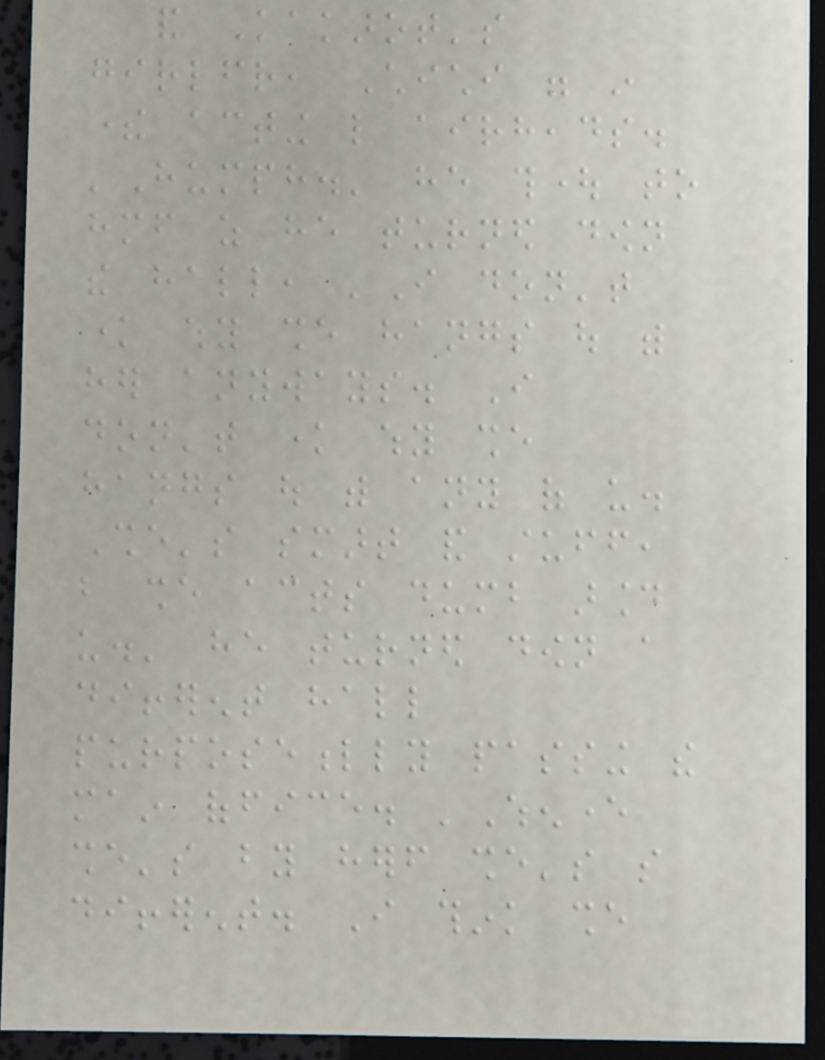and Kakarot's
girlfriend, Chichi were in
there acting like airheads.
'Humph.' he thought to
himself as he turned down
the hall, 'I don't
know why she hangs out with
her anyways. I
don't know why she
hangs out with any of us.
She's smart and stuff,
but she acts dumb around
us.' he turned down a
different hall
purposefully passing the
main office. 'Whenever
she's by herself she's so
different. I think she
